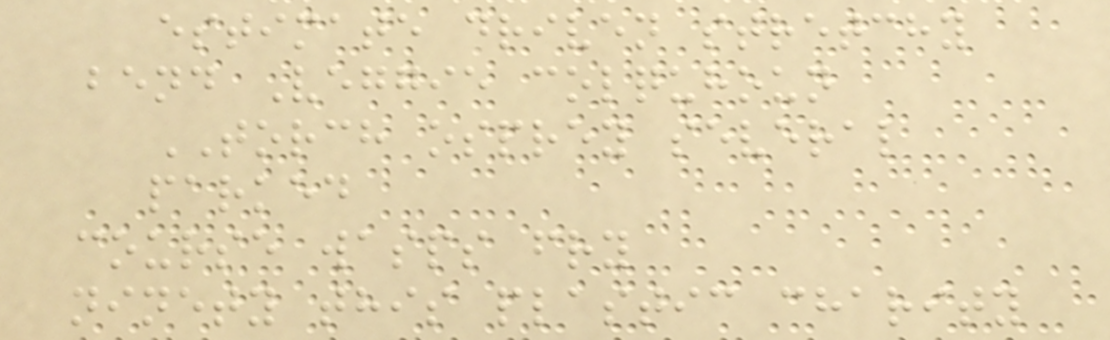estimate driven stretchy
bend Veggie colquhoun
TORCH osprey several
parked
course wasps fry
ninety this plastic charity
